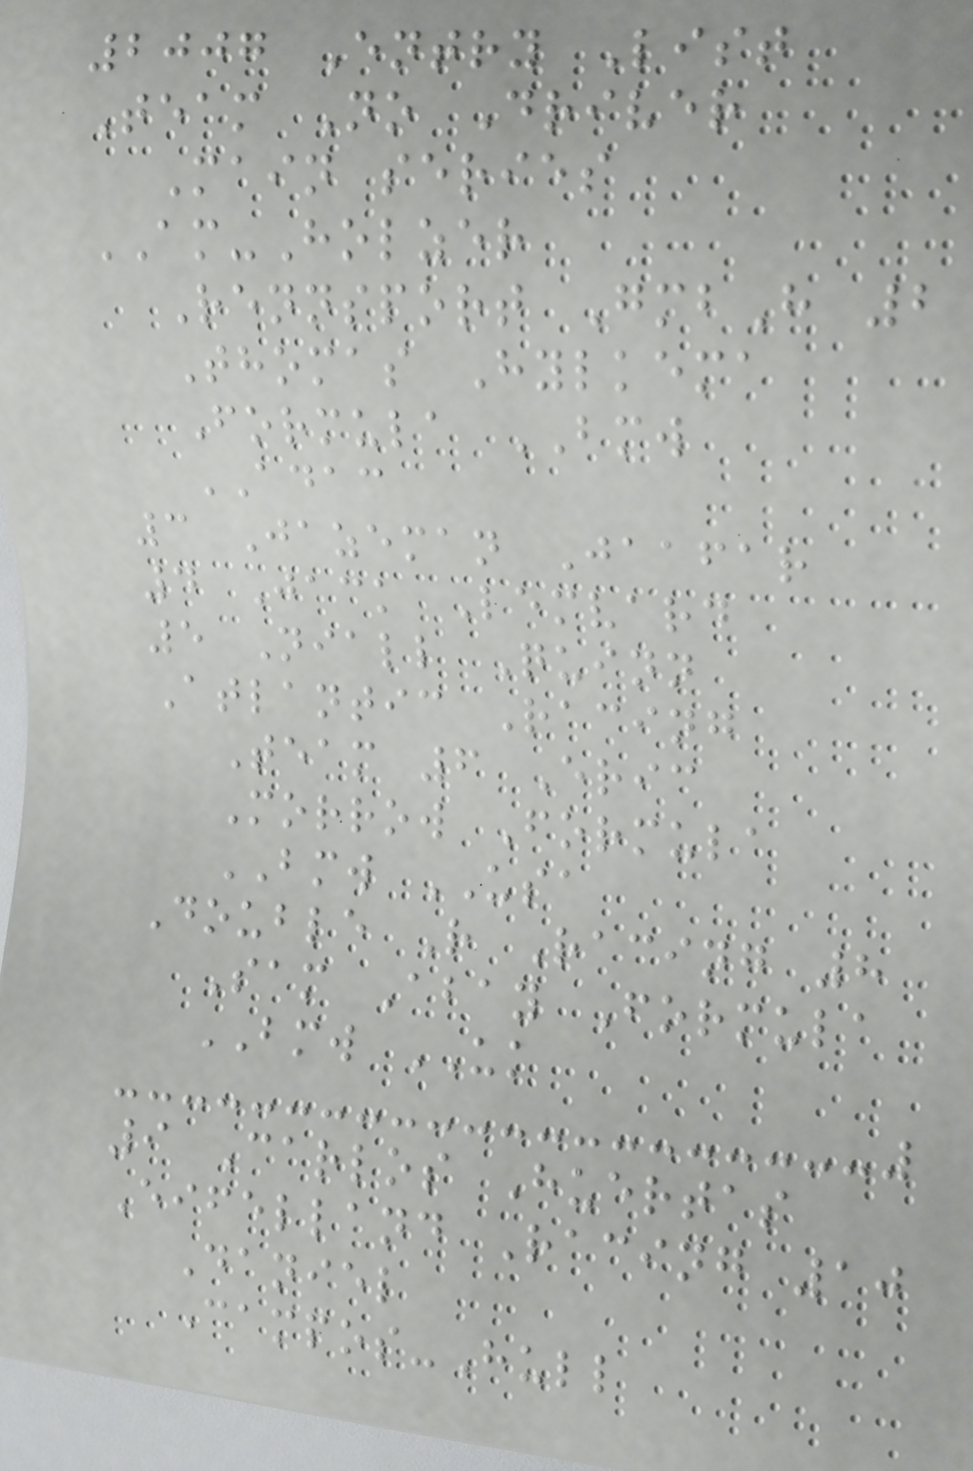2007 Entry List
Team No Driver
Main series
AM-Holzer
Rennsport GmbH 2
Thomas Hylkema
Formula BMW
ADAC
3 Jazeman Jaafar
4 Jack Lemvard
5 Niall Quinn
Atlantic Racing
Team 6 Eric
Morrow Formula
BMW USA
Double R Racing 8
Sam Abay Formula
BMW UK
9 Carlos Huertas
Eifelland Racing 10
Daniel
Campos-Hull
